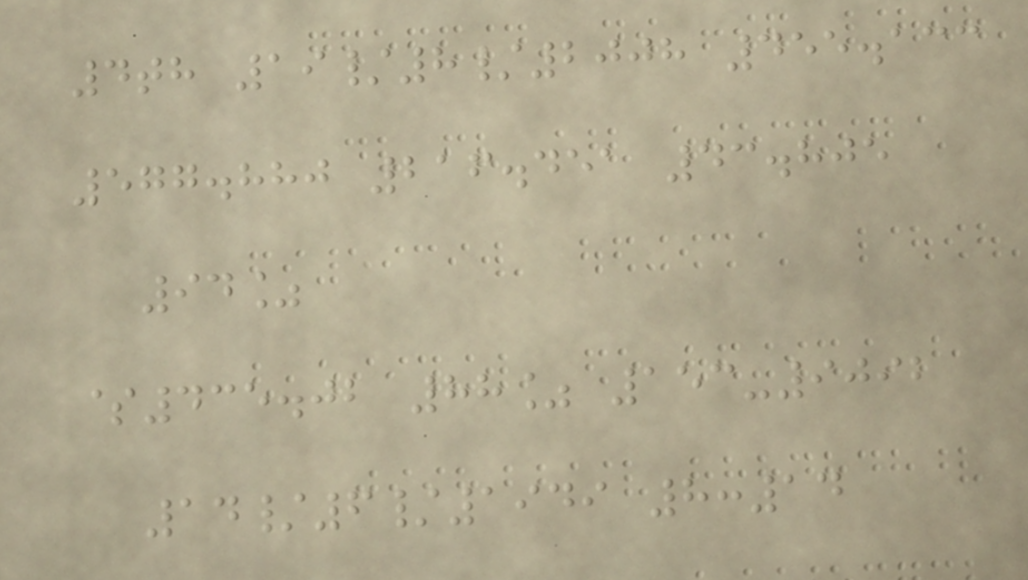4th 19/8/2008 455.133
577.880 216.451 43.805
94%
$435.02 88% 153-9092
14/6/1949 8:14
